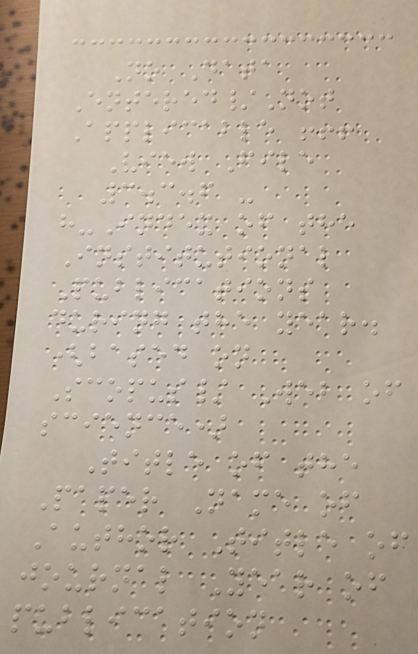No Data
Entered/Not
Applicable !!!
View File
3.3.6 -
h-Index of the
Institutional
Publications
during the year.
(based on
Scopus/ Web of
science)
Title of the
Paper Name of
Author Title of
journal Year of
publication
